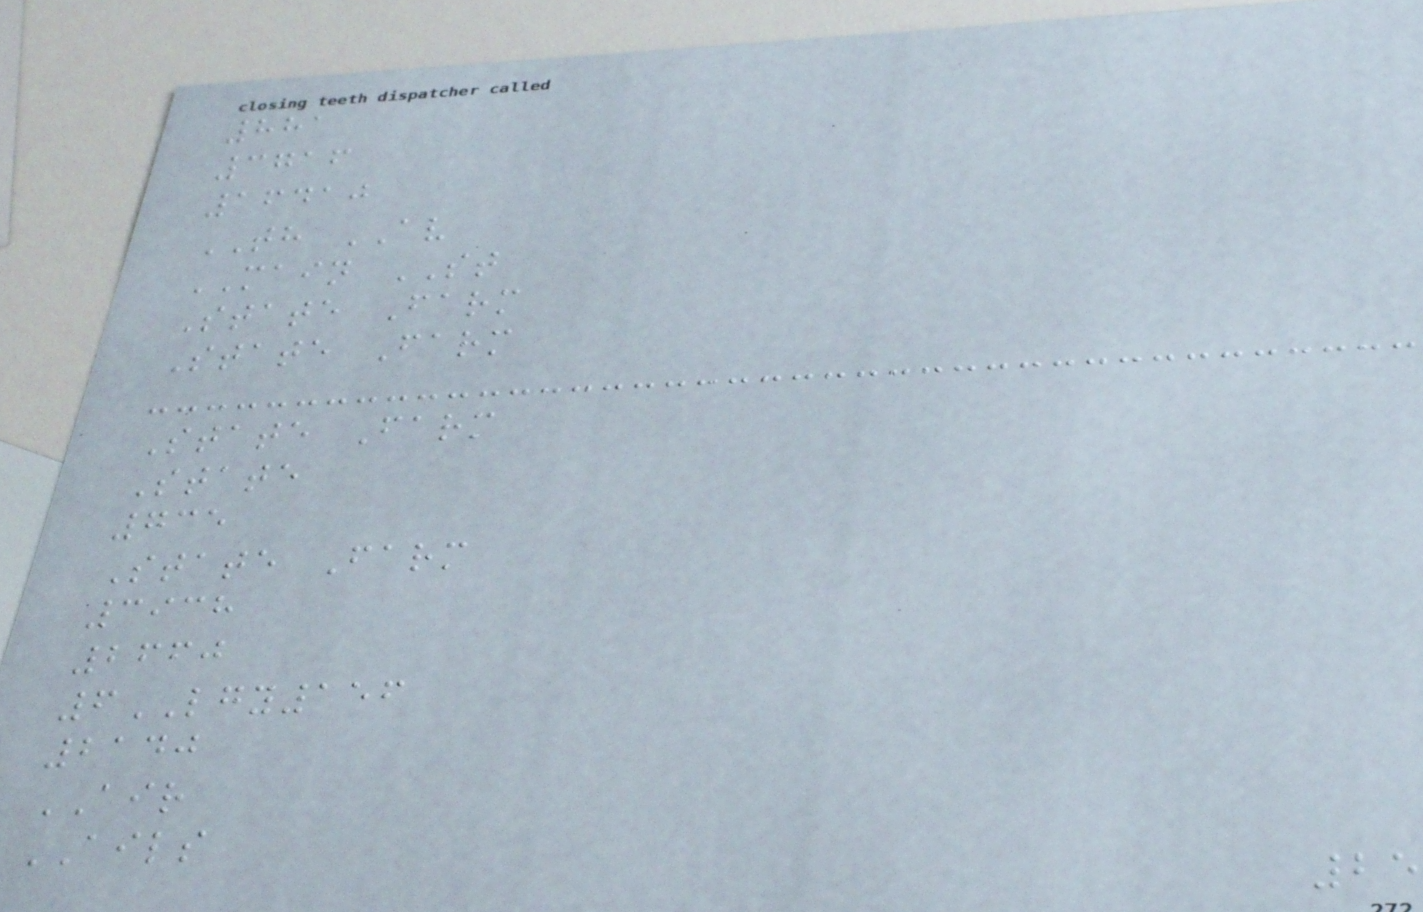881
3716
16410
TH AV
MAIN ST
State Farm
State Farm
State Farm
State
735
State Farm
3938
2660
6LGY156
2140
AIR
AILS
25
